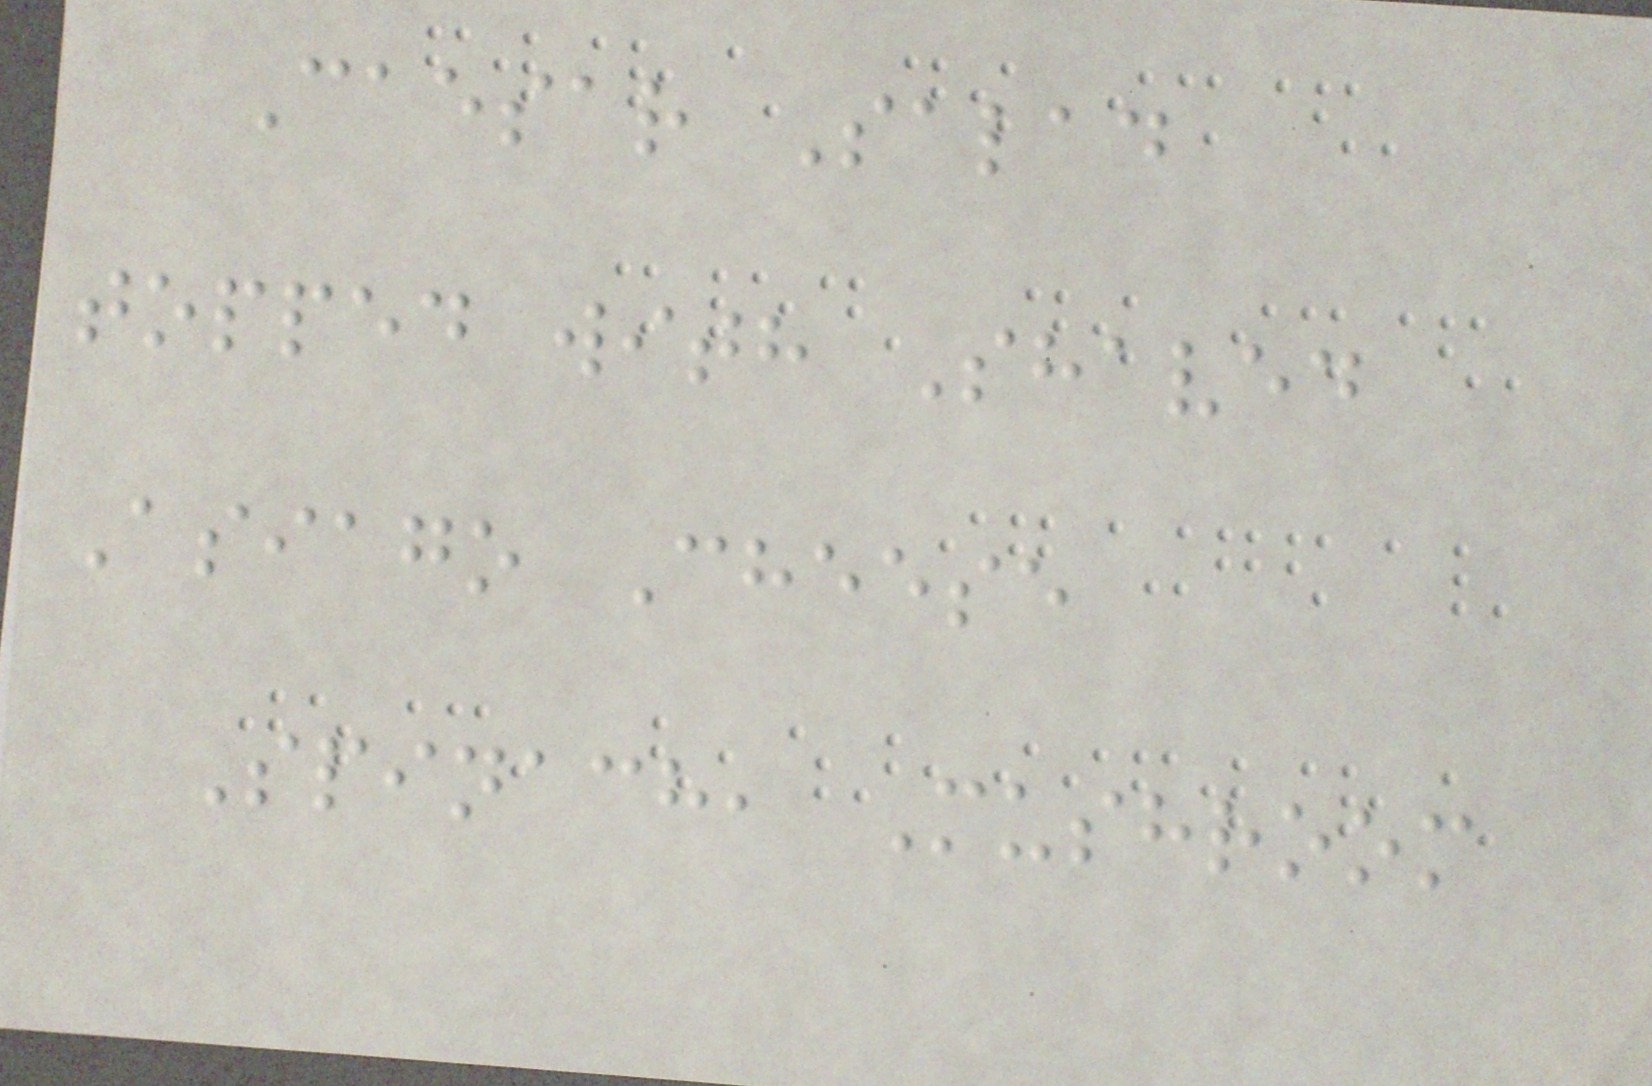Caesar Salad
topped with Shaved
Asiago Cheese
Spinach, Mushroom
